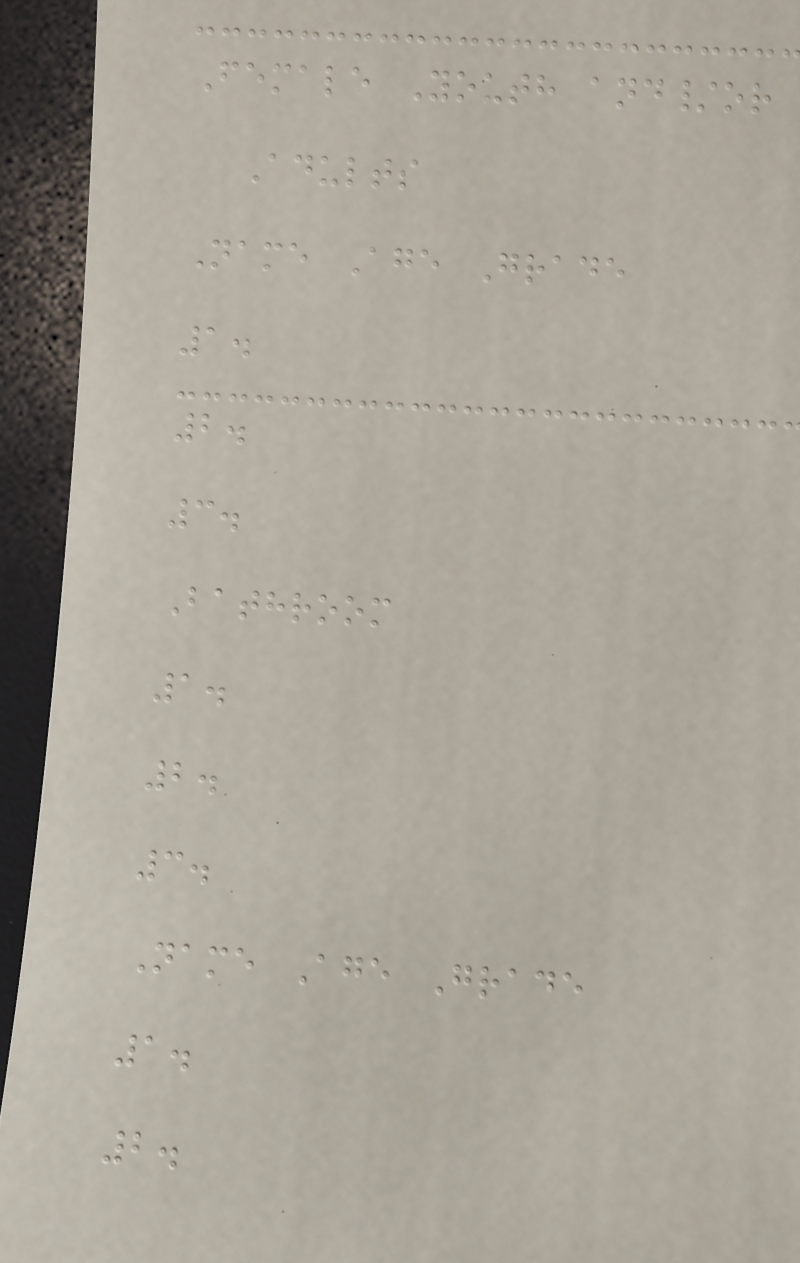Female Youth and/or
Adults
Name Age Grade
1.
2.
3.
Bathroom
1.
2.
3.
Name Age Grade
1.
2.
